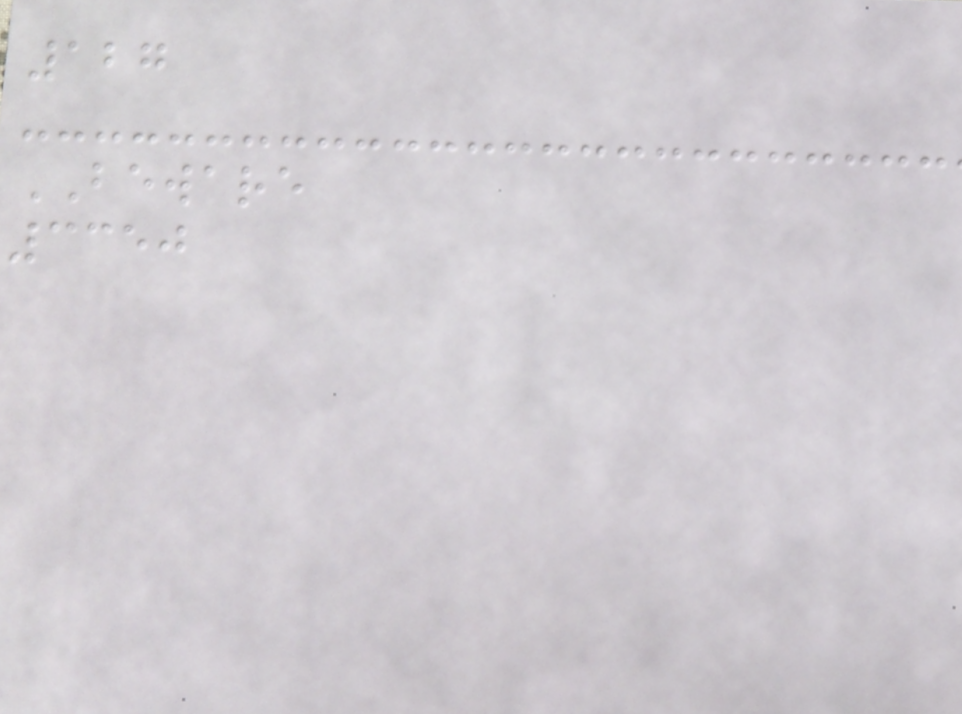127
BEWARE
3350
